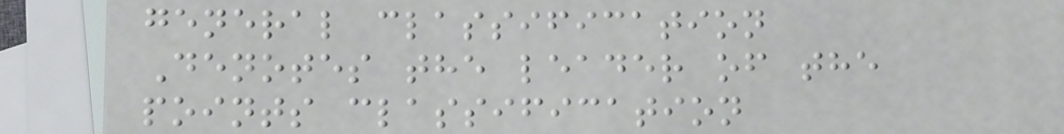general classification
Denotes the leader of the
points classification
